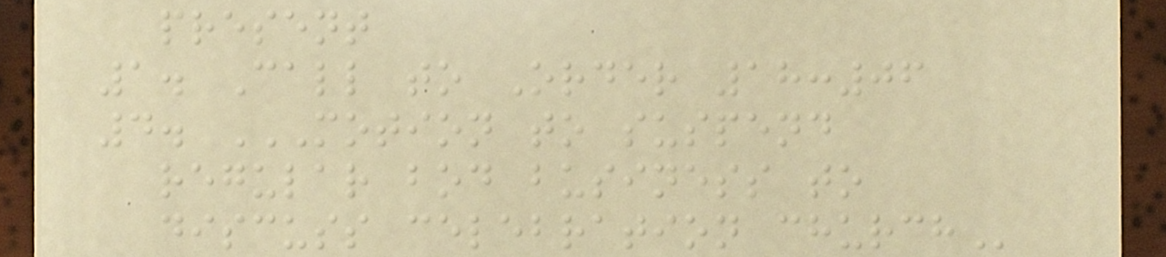present
1. Call to Order 18:06
4. MOTION TO SUSPEND
REGULAR BOD BUSINESS TO
DISCUSS CELEBRATION CHURCH
